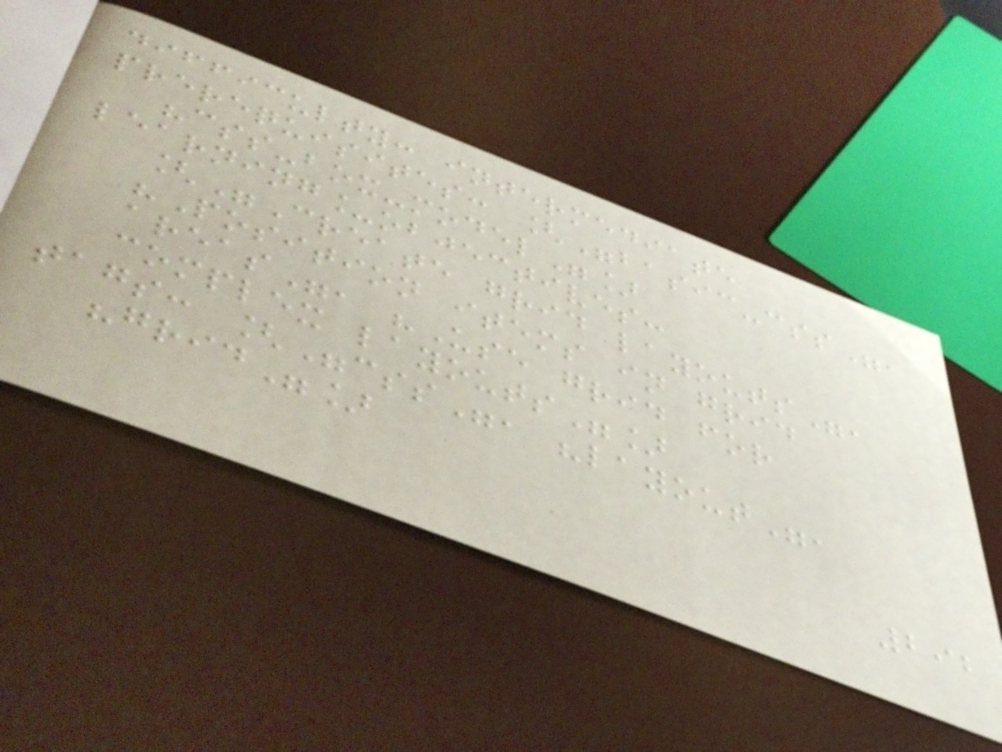difficulty: intermediate
prerequisites: ["basic-css",
"css-box-model"]
learning_objectives:
["Create grid layouts",
"Position items in grid
areas", "Use grid for
complex layouts"]
tags: ["css", "layout",
"grid"]
292
